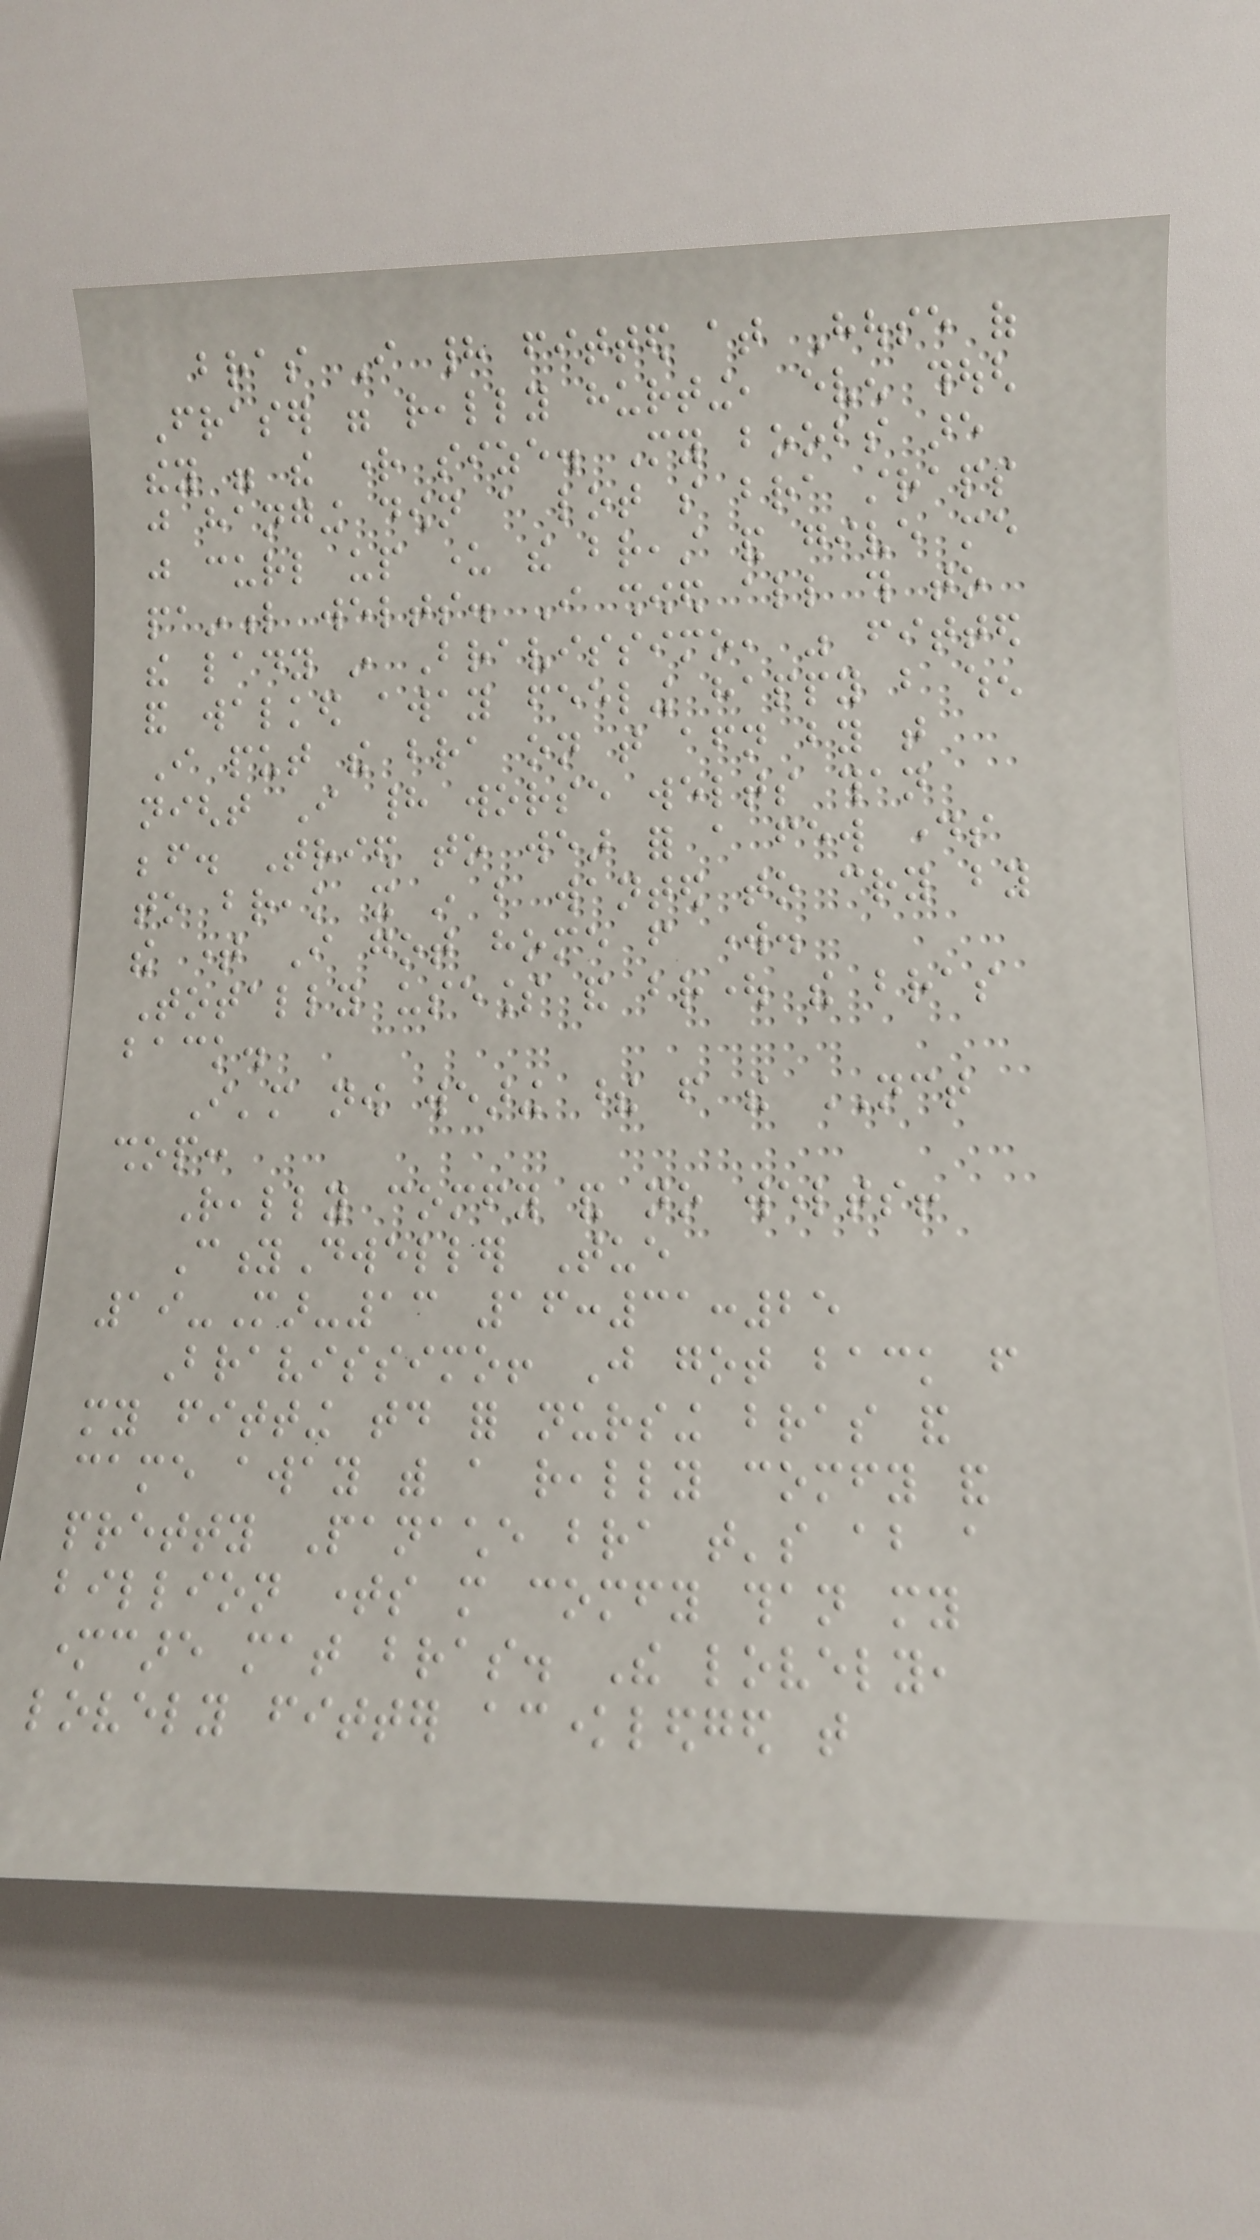bras I had fitted at House of
Fraser were really hurting, even though
they were the right size. My boobs are
just hanging down a lot so bra straps
just curl up under the breast and give me
painful welts. I showed all this to
the lady in Bravissimo, was fitted
and walked away feeling happy but when
I put the bra on that afternoon by that
night I had worse welts than
before. Tried to wear for a few days
to break it in but wanted to cry by
the time I got home from work.
Totally useless and brought the bras
back.
I'm now wearing these from the NCT
shop:
Really comfy and no welts!
CityDweller Tue
19-Mar-13 16:31:25
Bravissimo! Just got back from
my fitting today for nursing bras and
came away with a really comfy and
pretty Panache bra that's about a
billion times more comfy than my
mothercare mat bras. The lovely,
lovely fitter acknowledged that
